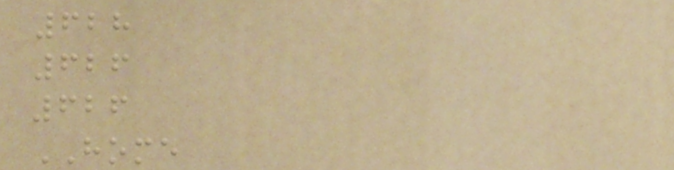628
626
626
HOME
